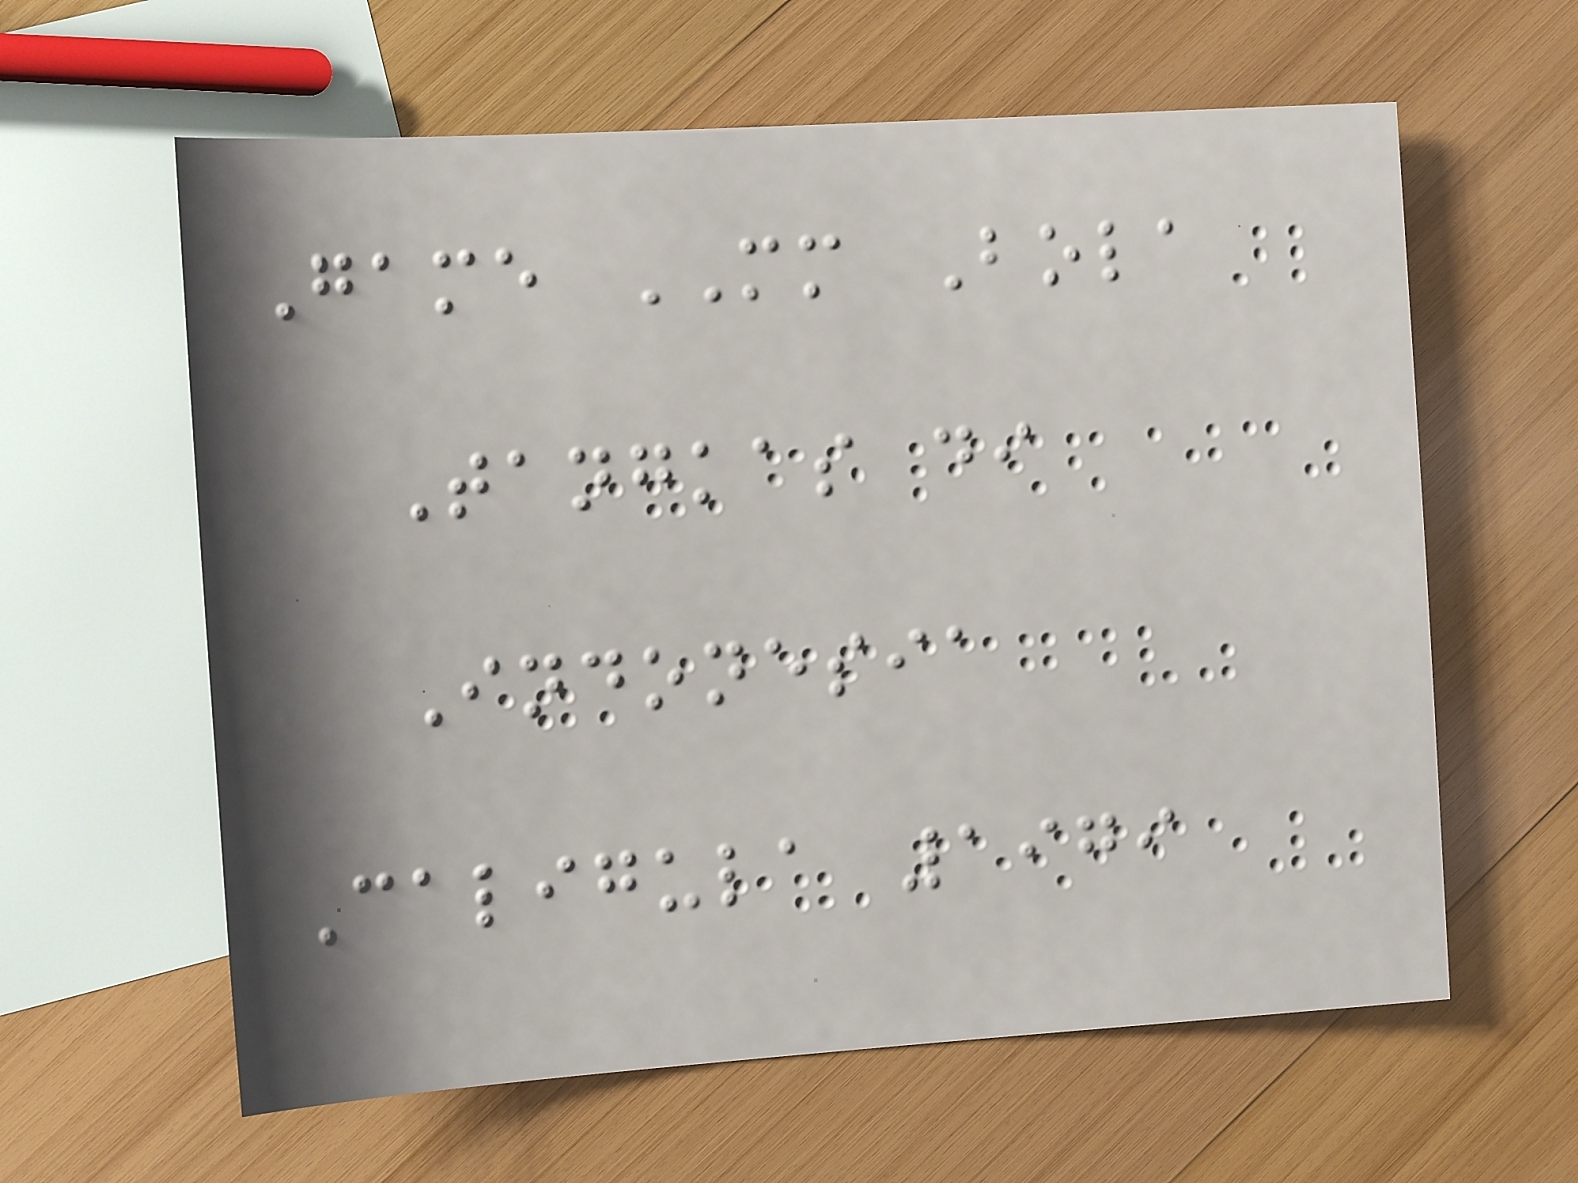Game MM Bola
Tangkas di
Indonesia
Caligula 1979
